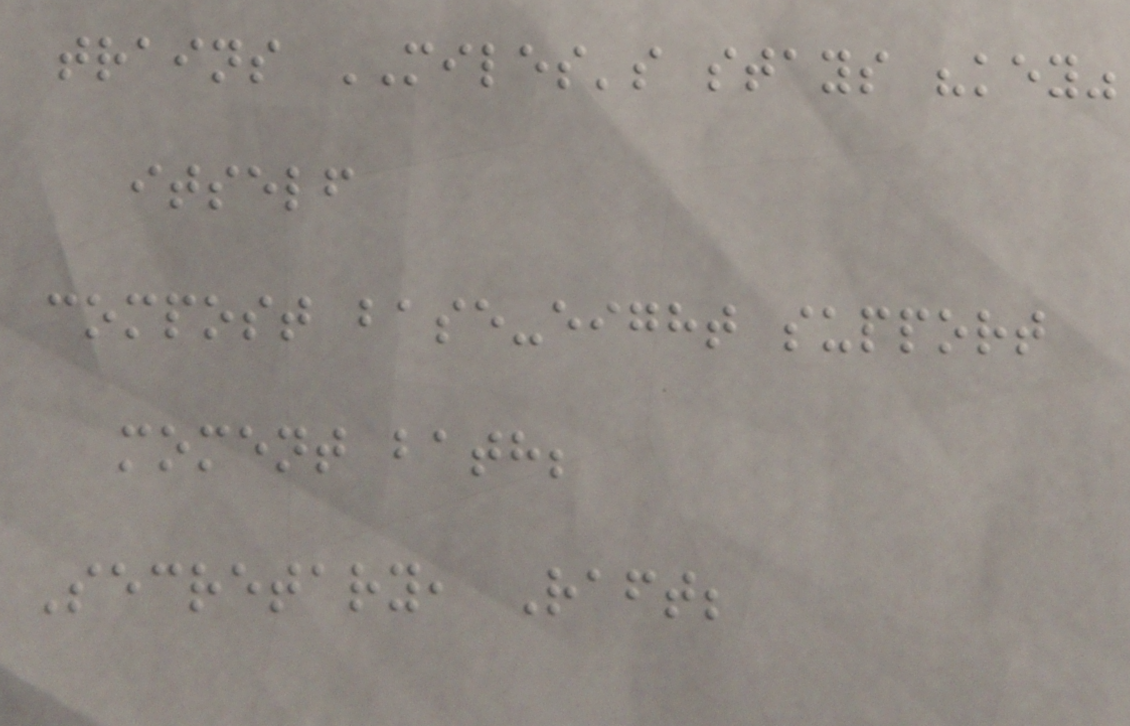trains MILES's stays "key"
itself
compost base-eight support
moment bath;
Secretary, Raft;
